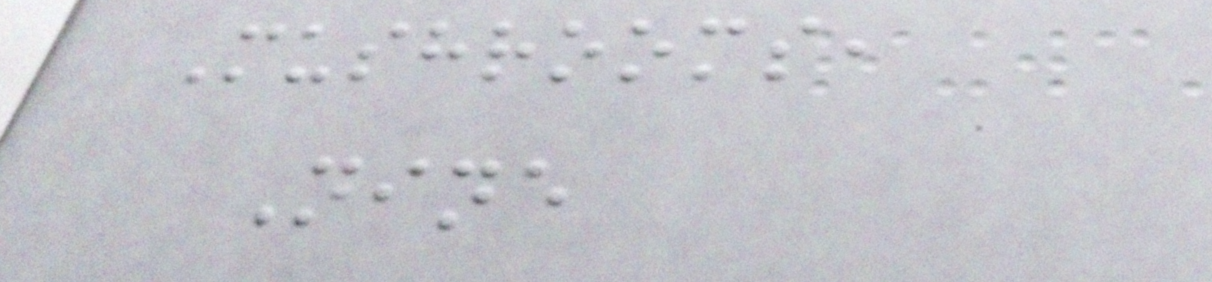Mushrooms,
Nine
